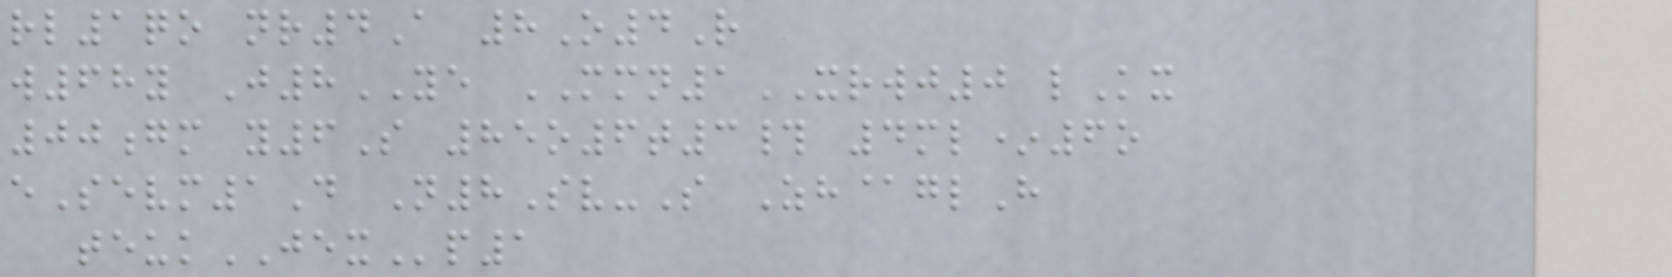rl1qo nr4A 8O4R
w68y J8YE MMN1XRWJ0 lKx
00gm y6S 85o6t3# 4ml*6o
eSevm1D N8Sv-S Zh@glH
teukJEXp1
